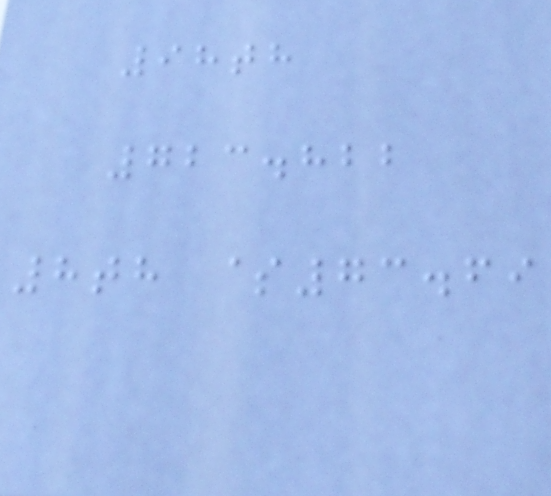98th
723.822
8th $73.69
